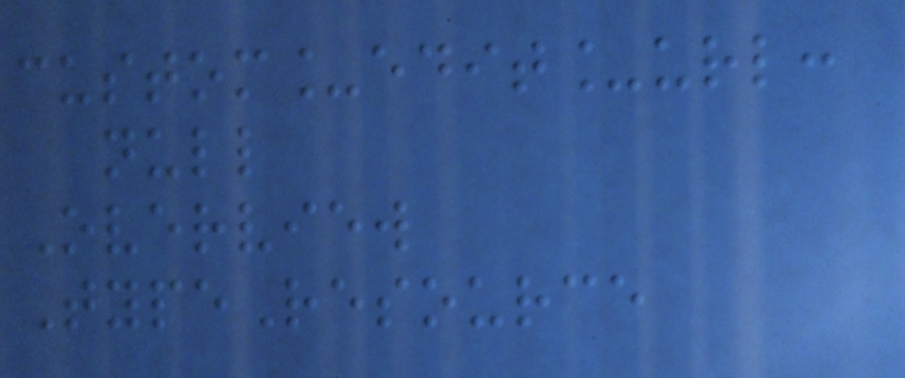custom_edit_url:
null
Overview
TypeResource
